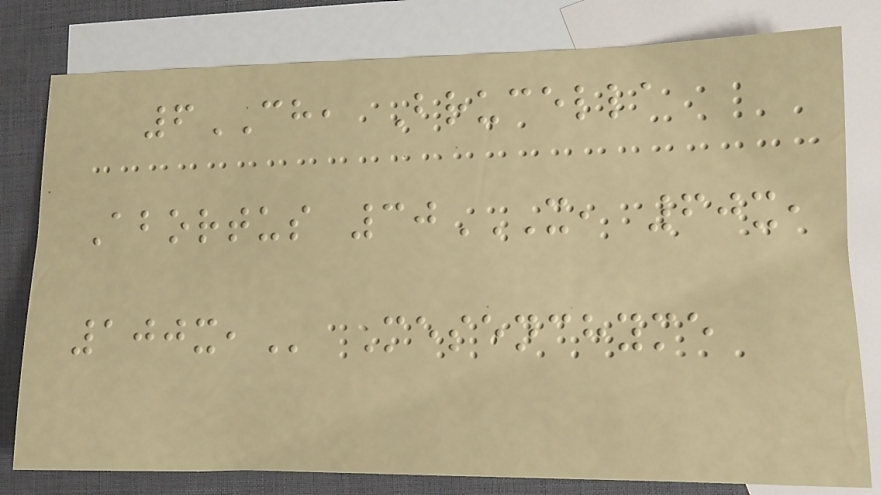6CH, Brucella
Abortus 30X, 60X,
100X, Mesenchyme
